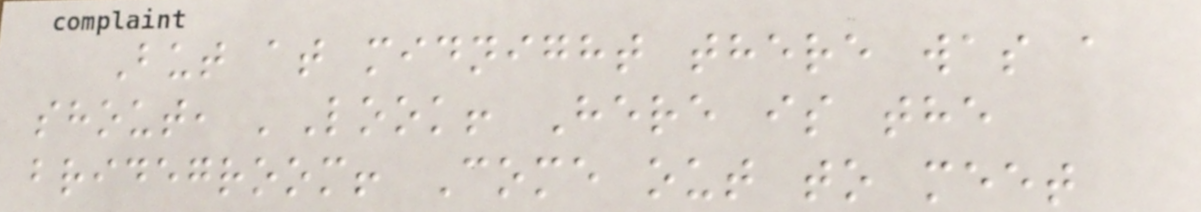But at midnight there was a
shout, 'Look! Here is the
bridegroom! Come out to meet
